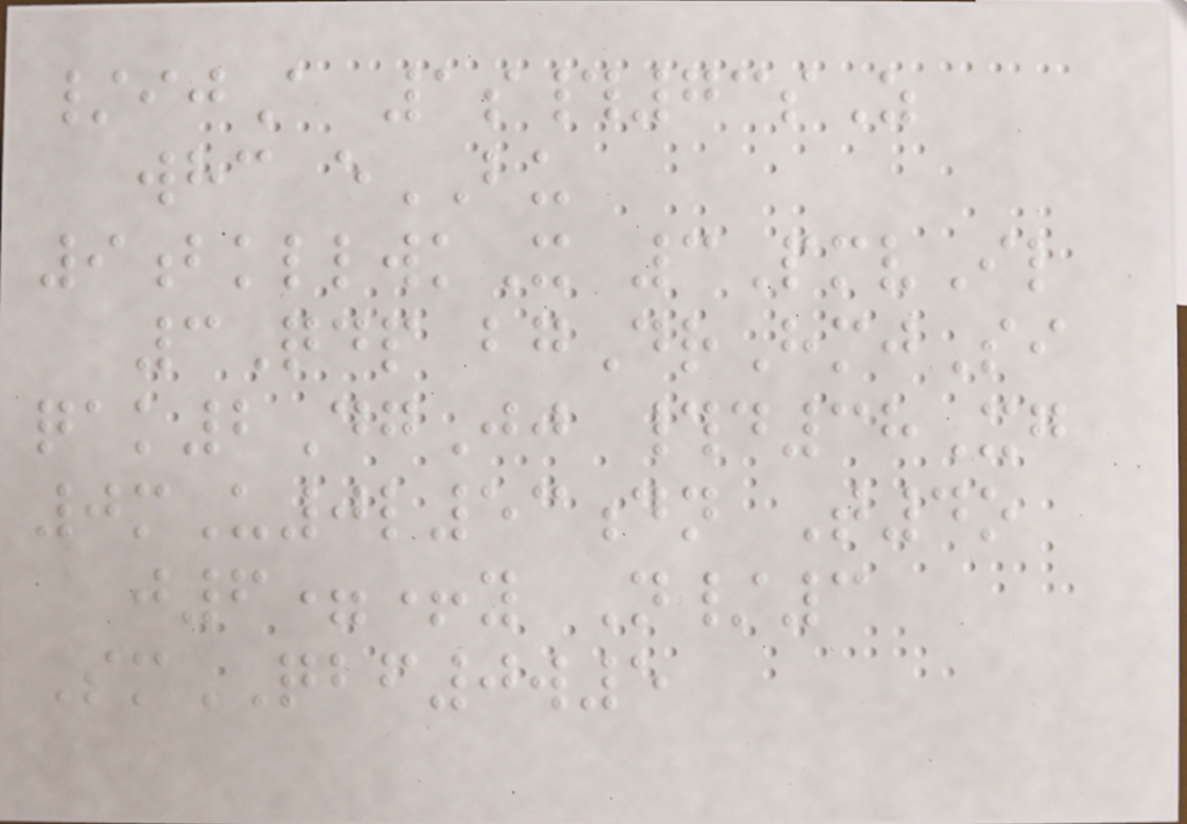/ijA 1s#73sZ
whc eBU
9bkllwkX 3PmvIl
3Qdp bgDrHmjSi
qak2DgJj #d38Xg
0mU0l53dn T4o
j6=+y N/3
SmQBF0w5
